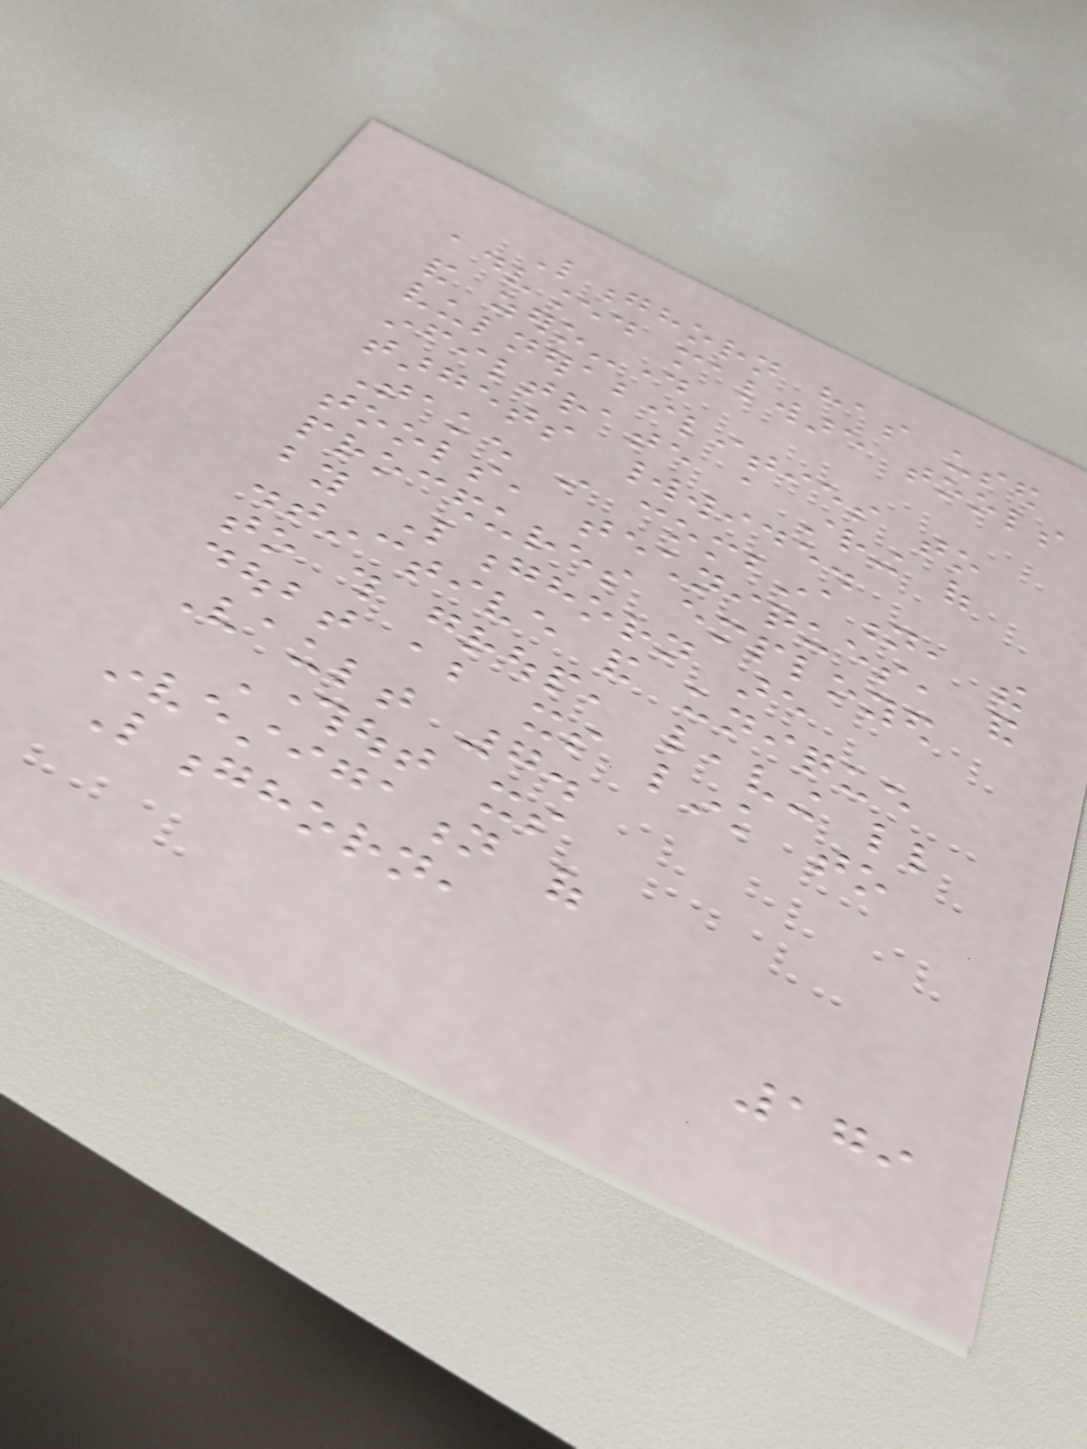Longhorn has used
advanced malware tools
and zero-day
vulnerabilities to
infiltrate a string of
targets worldwide.
Taken in combination, the
tools, techniques, and
procedures employed
by Longhorn are
distinctive and unique
to this group, leaving little
doubt about its link to
Vault 7.
Throughout its
investigation of
Longhorn,
179
